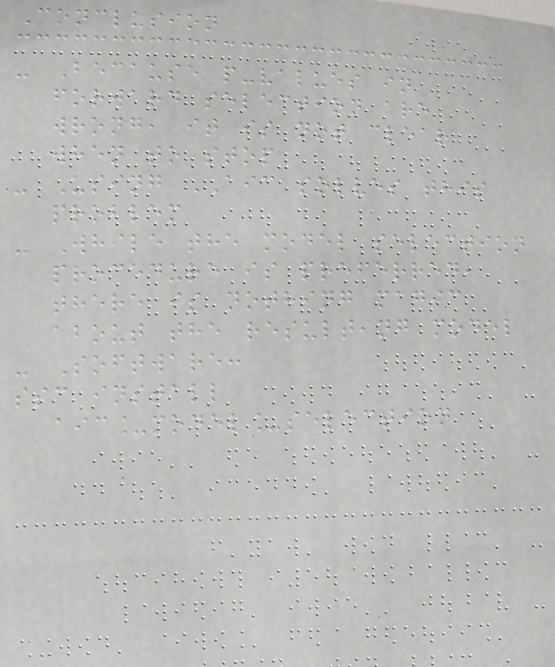Conclusion
- Because p-values in
forward selection are
wrong, it is not clear
when to stop
- Using AIC solves this
problem
- While the model selection
procedure is preferred,
there is nothing magic
about the resulting model
- Software:
ssc install
aic_model_selection
